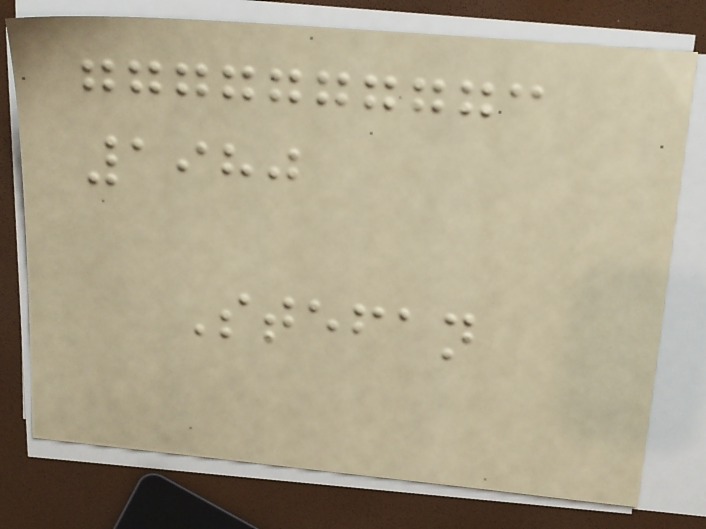1980
Stefan
